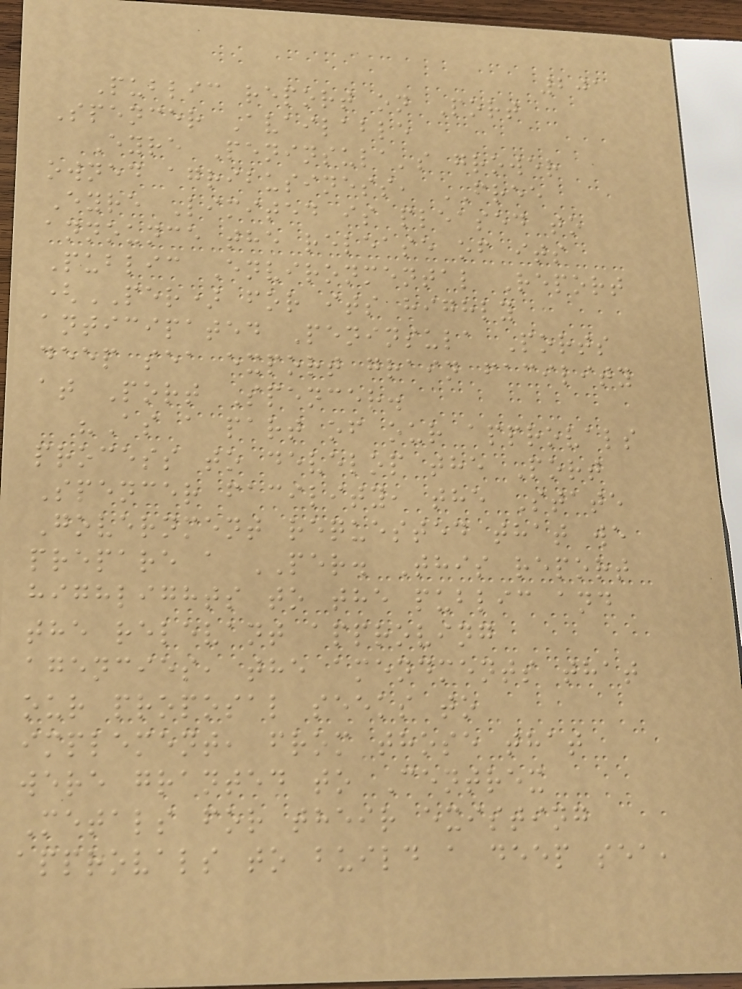201
Public report on Port
Spencer Available
Eyre Peninsula's grower
owned agribusiness, FREE
Eyre Limited is pleased to
announce the release of its
Public Environmental Report
(PER) for its highly
anticipated Peninsula Ports
deep sea export grain facility
at Port Spencer.
"As a part of our approvals
process to develop the Port
Spencer facility, the State
Government requested that we
prepare a PER. This report
highlights to the public and
the relevant approving
agencies, the amendments that
our proposal seeks to
implement, from those that
were granted to Centrex
Metals for their existing
approvals to build a deep sea,
